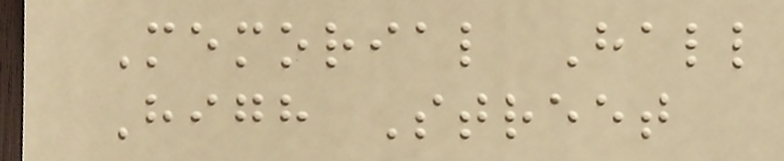Memorial Hall
High Street
